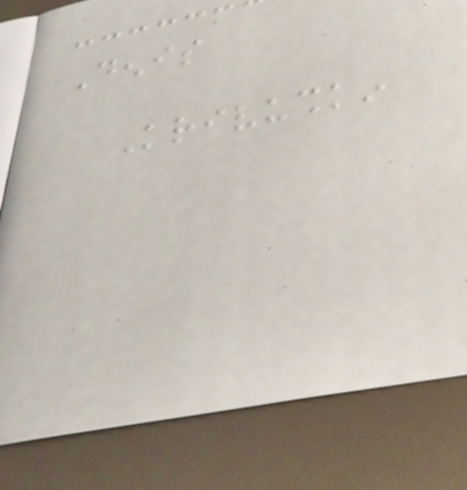Denis
Krivushkin
